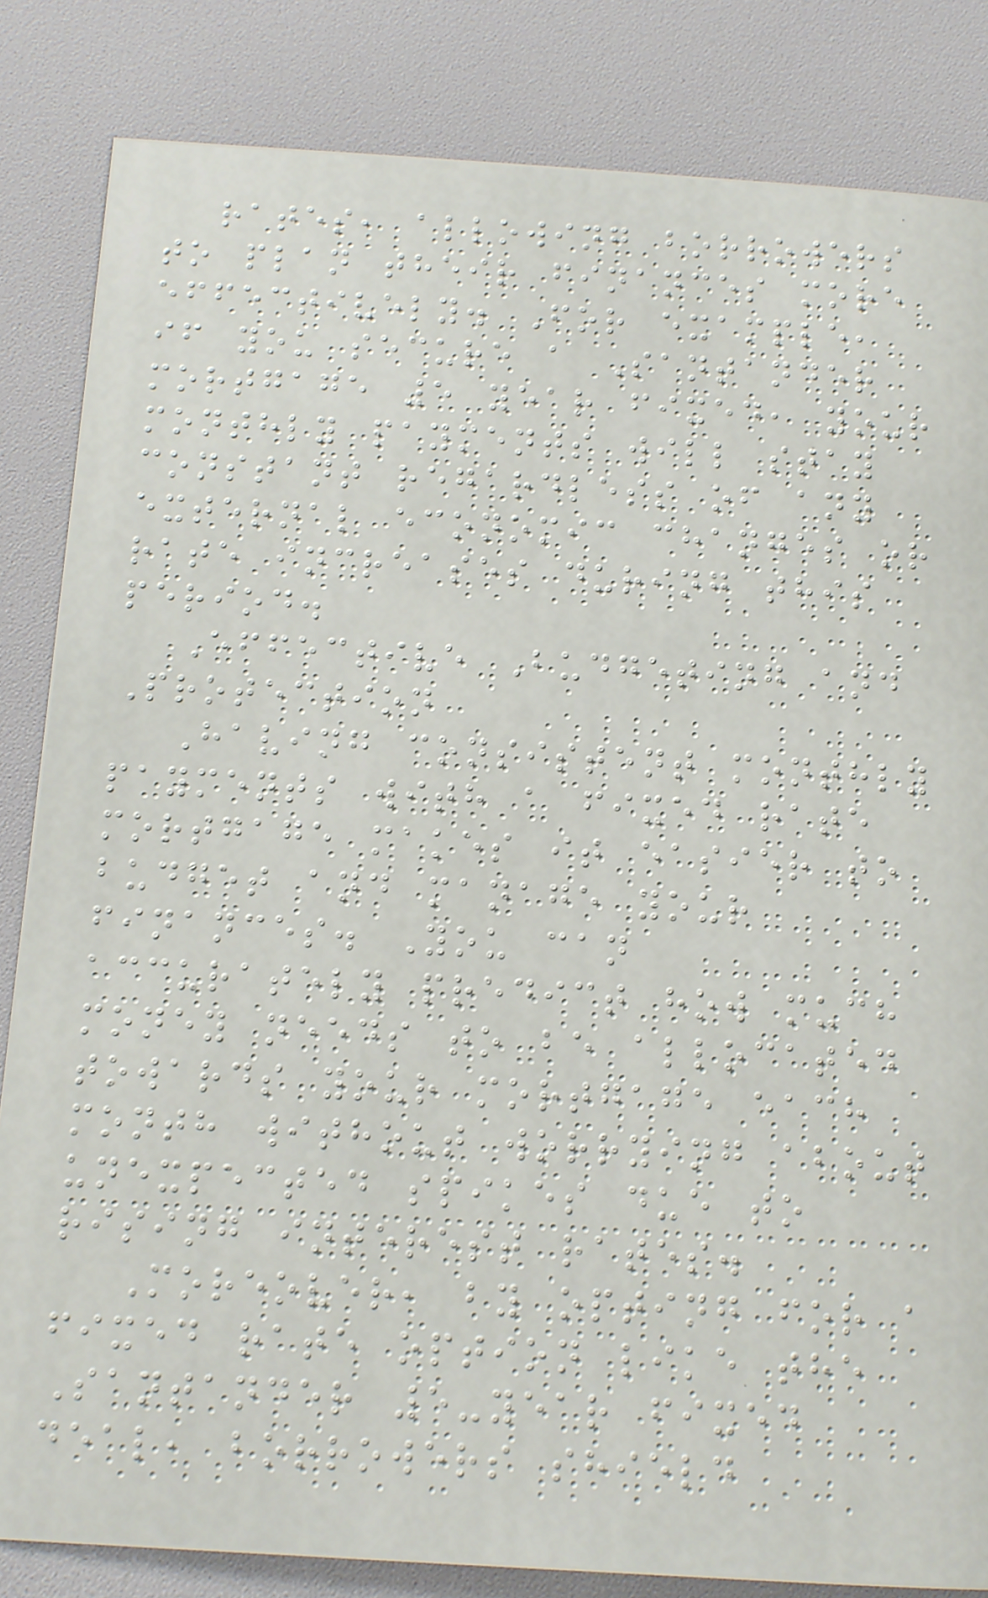rates, allowing borrowers
to plan their finances more
effectively. For example,
if you secure a Santander
mortgage 5 year fixed, your
monthly payments will stay
constant regardless of any
external economic changes or
rate increases during this
period.
Effective Budgeting and
Protection
Having consistent monthly
payments with a fixed rate
mortgage makes it easier to
budget and manage your
finances. You can
accurately predict how much
money needs to be allocated
towards your mortgage each
month without worrying about
unexpected spikes due to
rising interest rates.
Moreover, by opting for a
fixed rate option like the
Santander 5-year fixed
deal, borrowers shield
